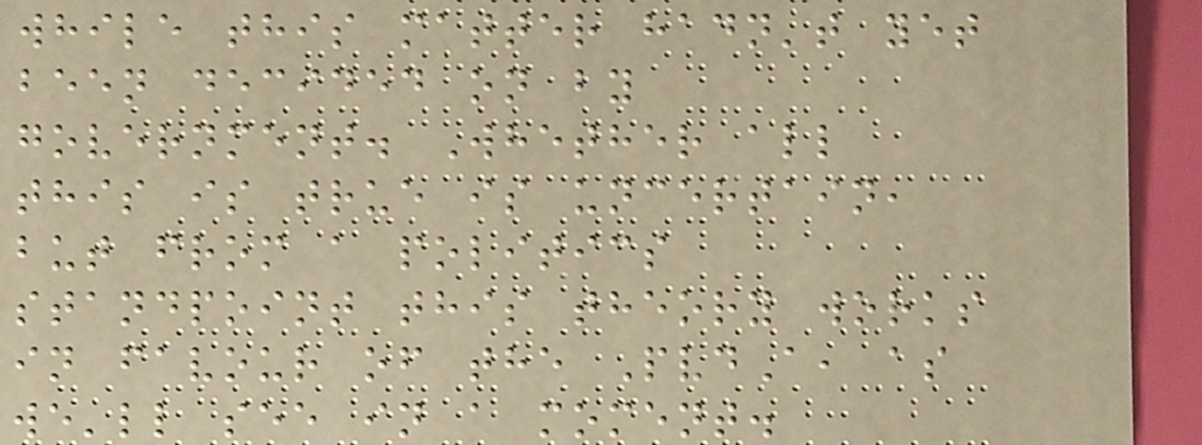while this matter hadn't yet
been decided on by
government. Whether all
this is true is uncertain,
but from a politics
standpoint this theory works
in favour of the PvdA, as
we'll see in a moment.
